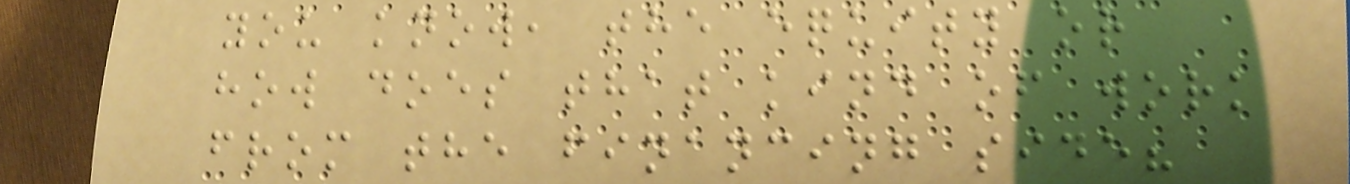you know, the equity or
how does that kind of work
from the financing side?
